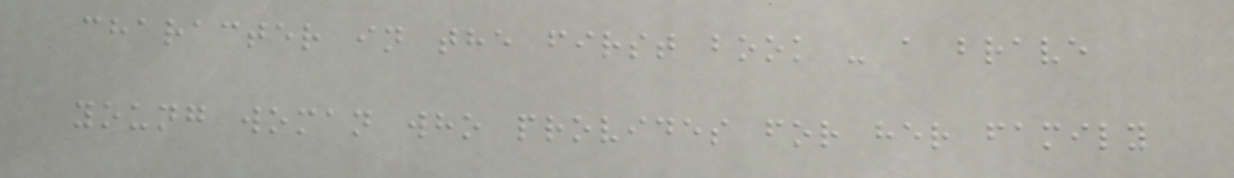character in the first book - a brave
young woman who provides for her family
